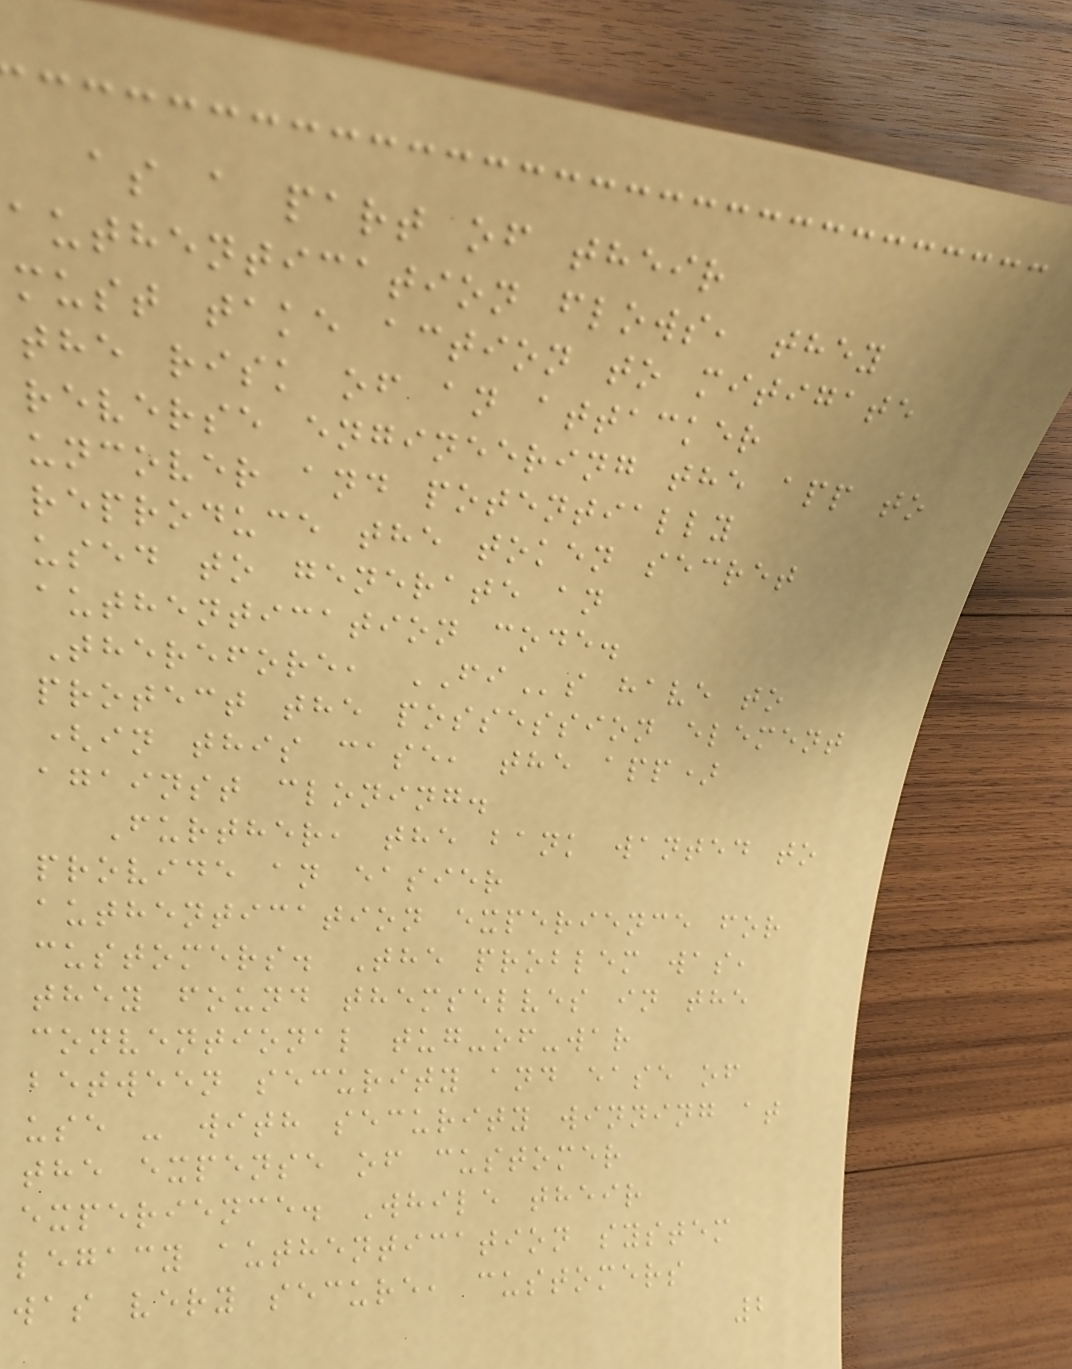as a part of their
authentication flows, they
must take action to mitigate
the risk of an attacker
reverse engineering the app to
uncover and potentially
reproduce the token secret
used to generate an
authentication code.
Therefore, FIs have to
protect the possession element
(in this case, the app)
against cloning.
Further, the bank wanted to
provide an easier
authentication experience for
customers. The problem was,
they found themselves in the
conventional tug-of-war
between security and ease of
use - with security winning at
the expense of customer
experience. While their
legacy authentication system
was very secure, customers
2
